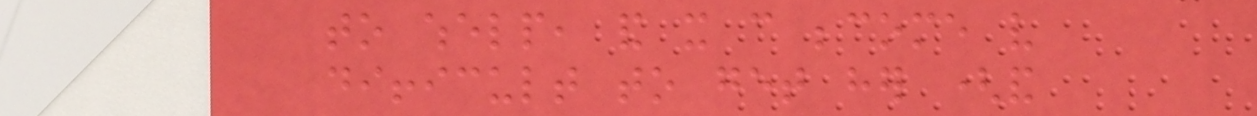to whelp, and it can become very
difficult to get her (and
